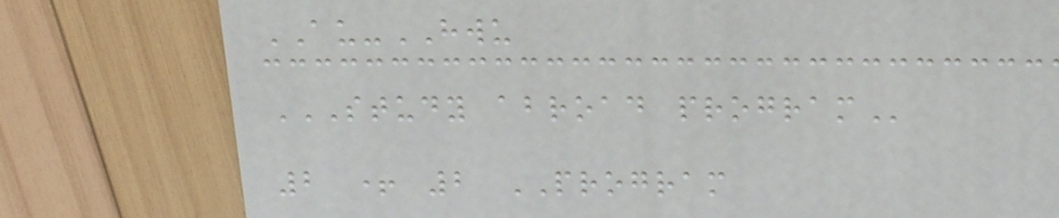AU-HWU
STUDY ABROAD PROGRAM
2 + 2 PROGRAM
